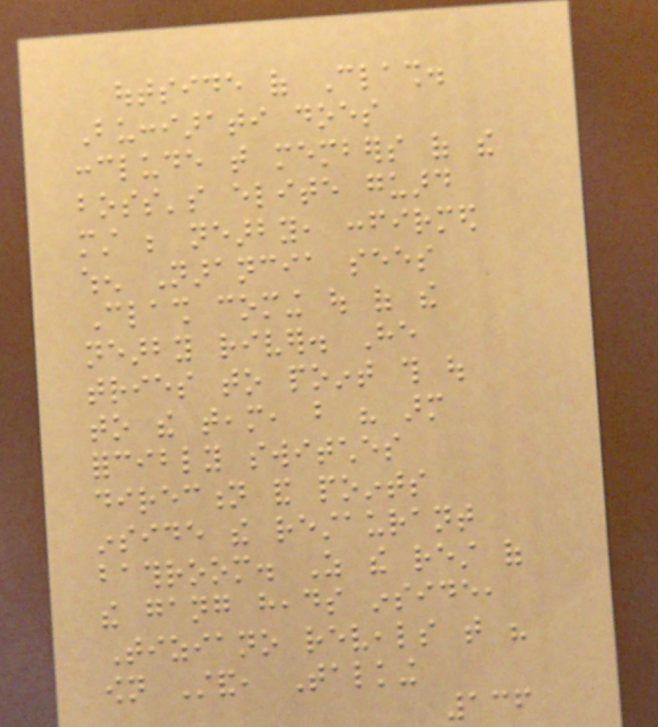outside of Clash.
Bucciarati does
conclude that members of the
boss's elite guard
must be nearby, confirmed
when Narancia sees
Clash coming out of the
nearby river. He
tries to point this out
to the team, but his arm
forcibly switches
direction and points
inside the restaurant
bathroom. As the rest of
the gang heads inside,
Tiziano reveals that his
own Stand, Talking
136
